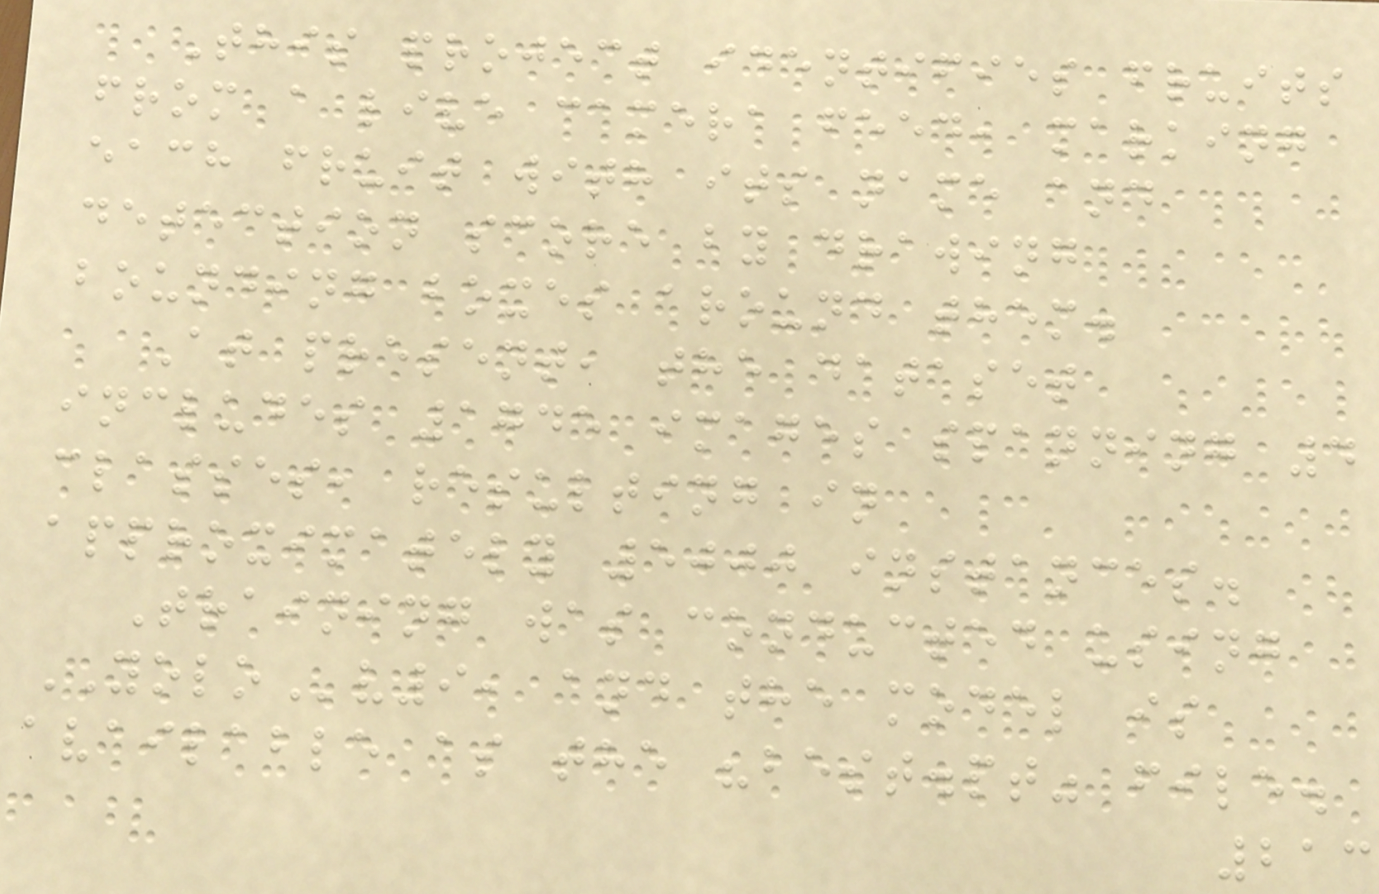This project identifies fruits
from a live camera feed, marking
each fruit with its name and
detection score by drawing
bounding boxes around them.
At present, the dataset
includes 1745 images spanning 4
classes, resulting in
approximately 5000 instances.
Training was conducted using
YOLOv9, and the model is
available as the "best.pt" file.
213
